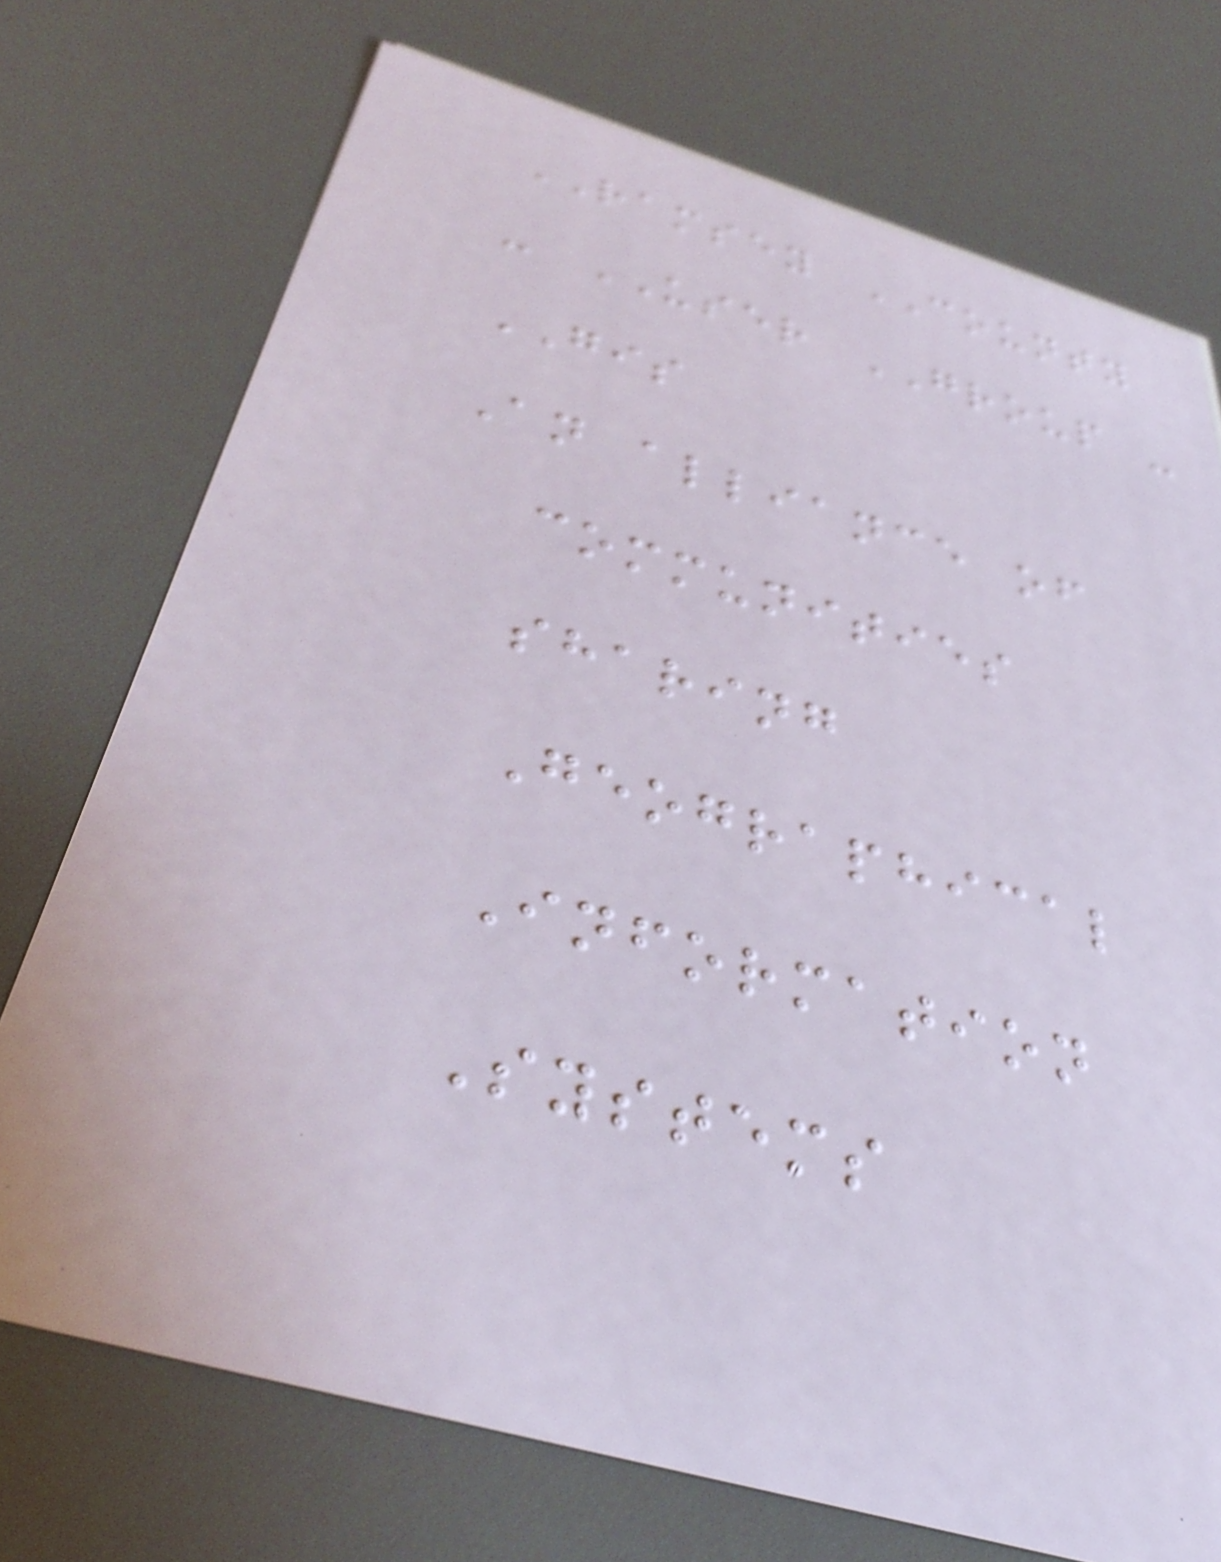RAMSEY COUNTY
- USER GROUP -
GIS
An alliance of
communities
sharing
Geographical
Information
Systems
